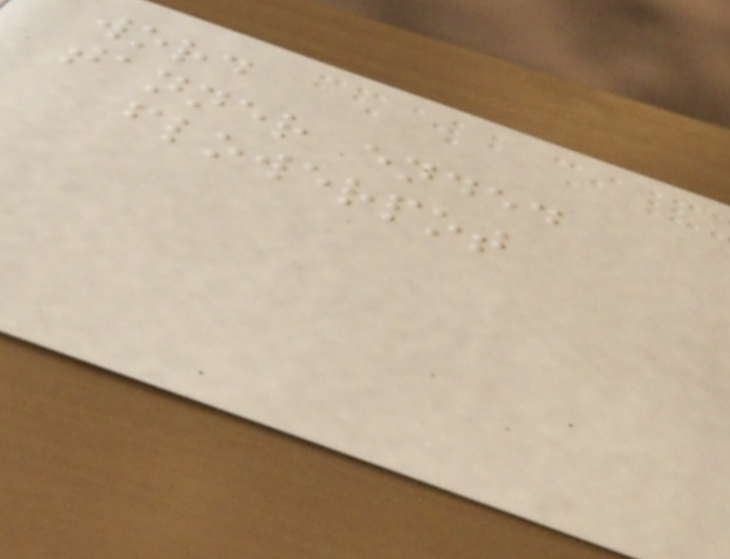word
tanner ended
flowerpot
